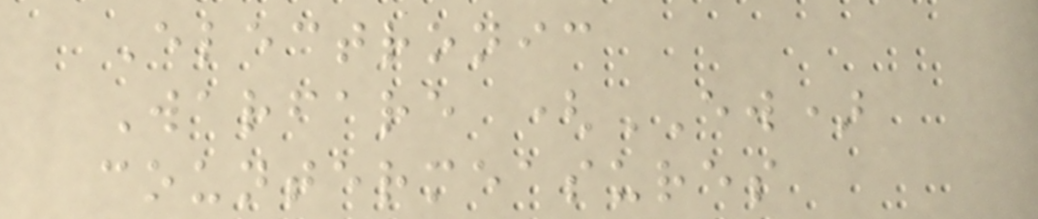Electronic
Warfare (EW)
countermeasures
